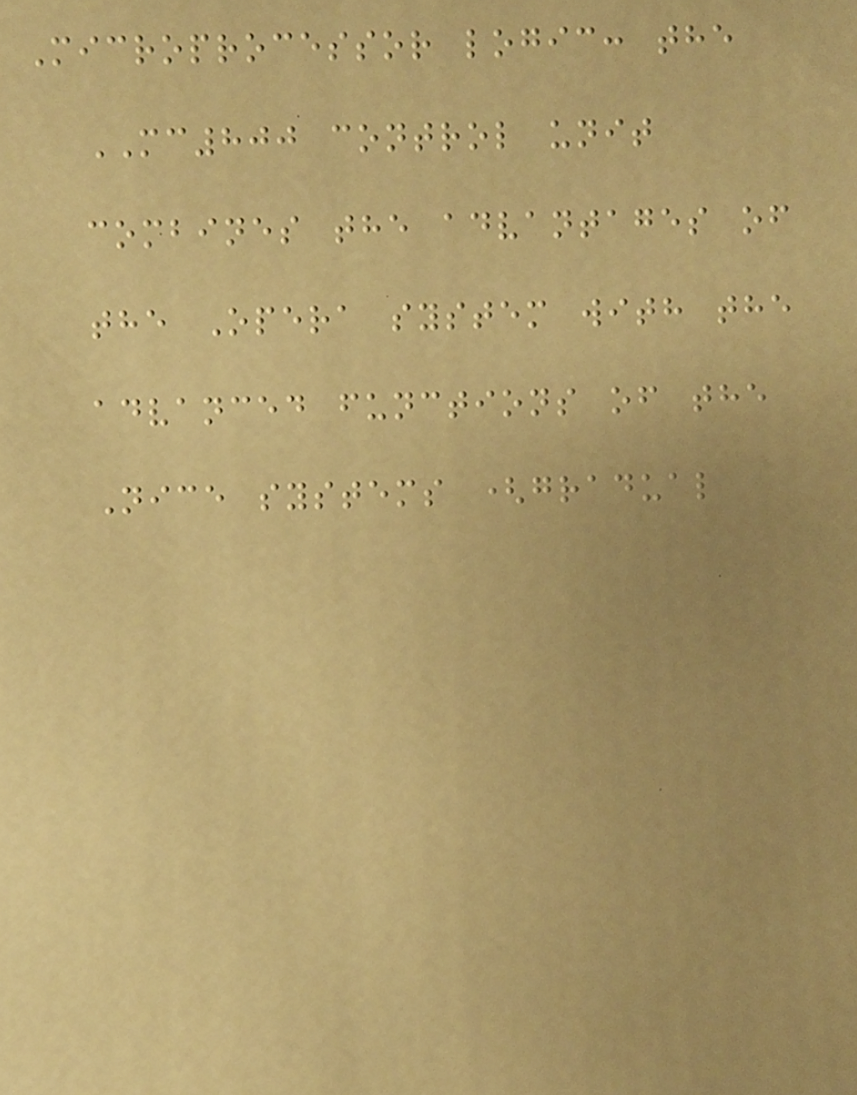Microprocessor logic: the
MC800 control unit
combines the advantages of
the Opera system with the
advanced functions of the
Nice systems (gradual
